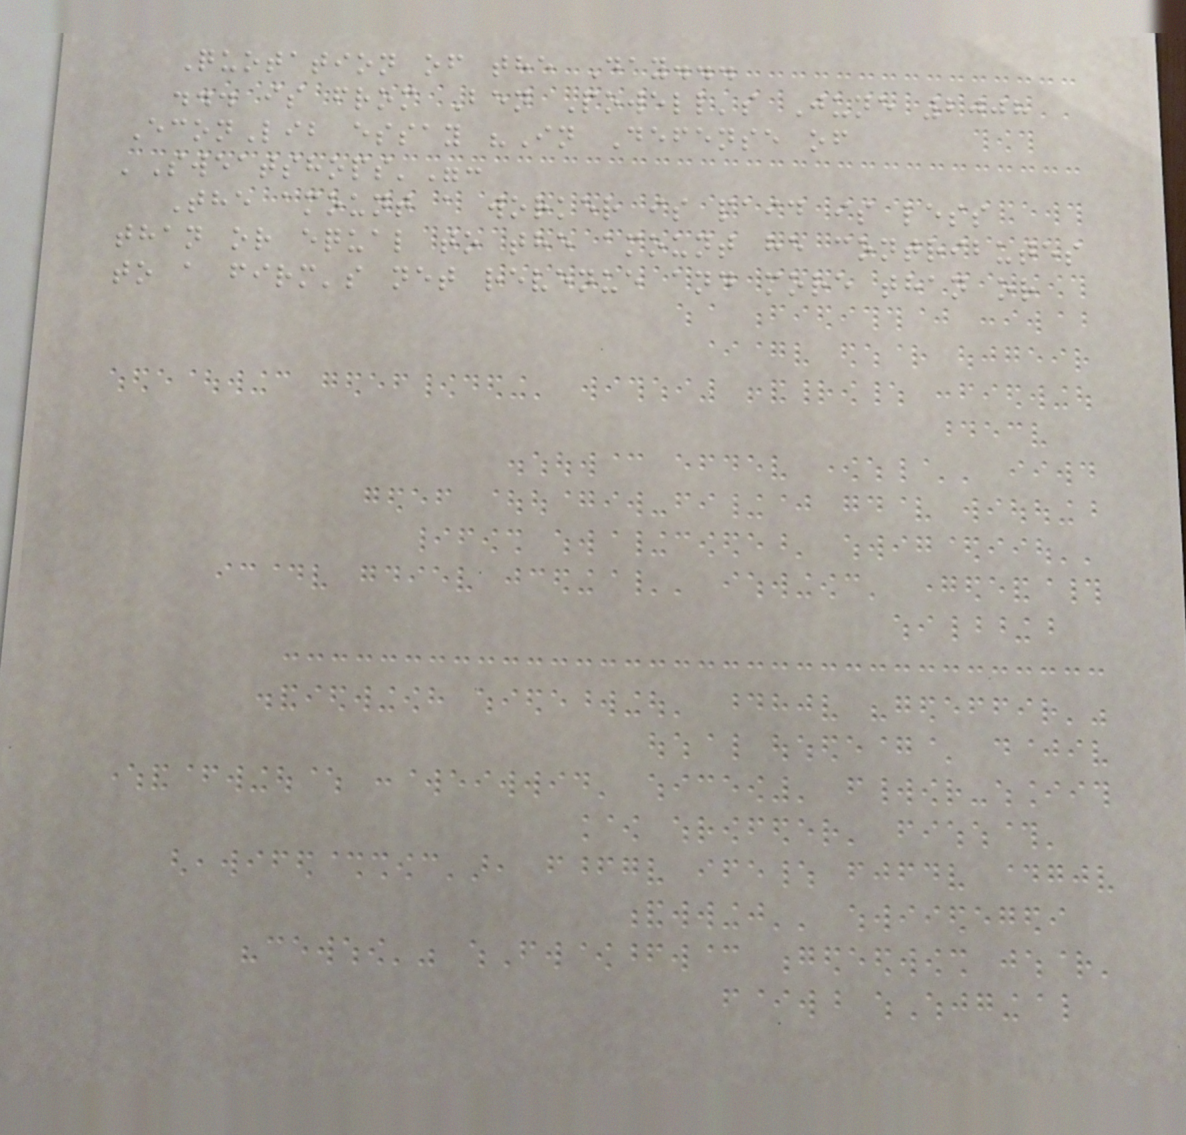Quotation of the Day...
... is from Ben Powell's June 2008
EconLib essay "In Defense of
'Sweatshops'":
The amount a worker is paid is less
than or equal to the amount he contributes
to a firm's net revenue and more than or
